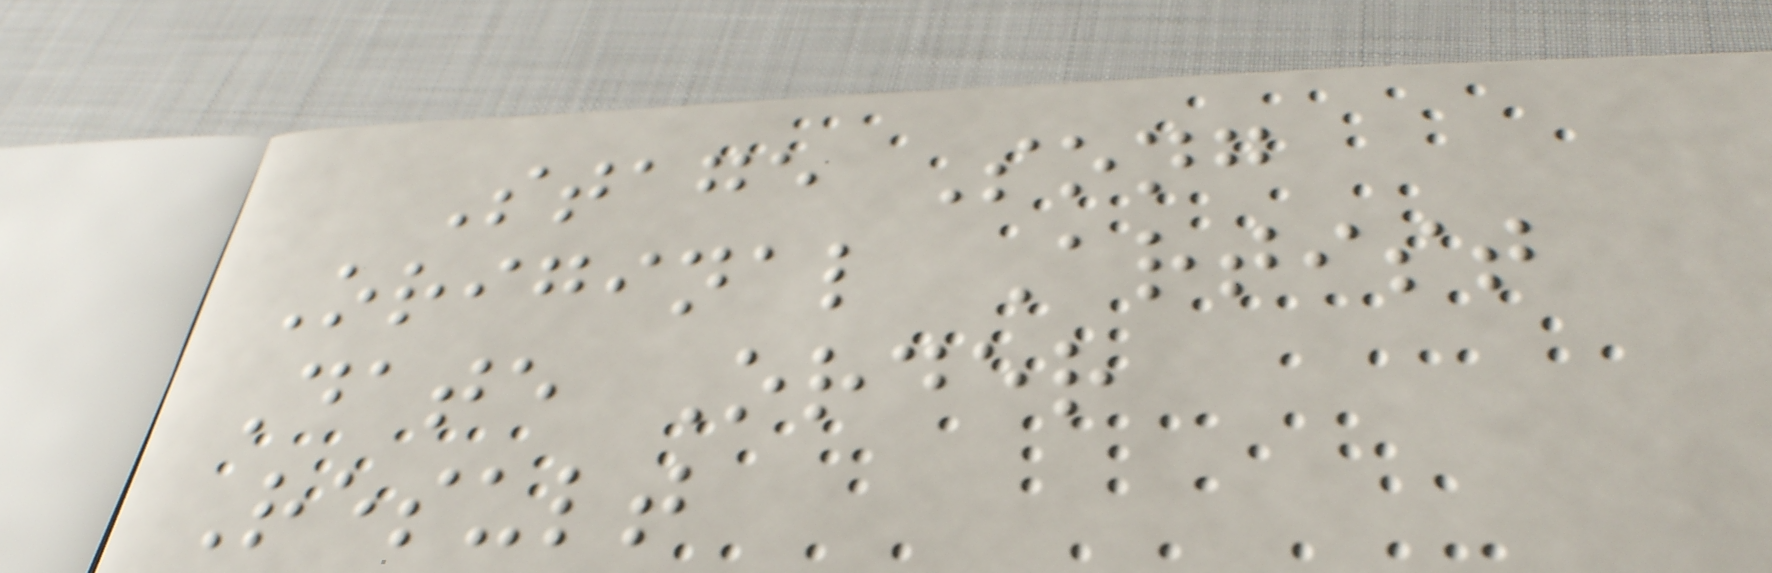Stage Song
Original Artist
Date Order
Result
